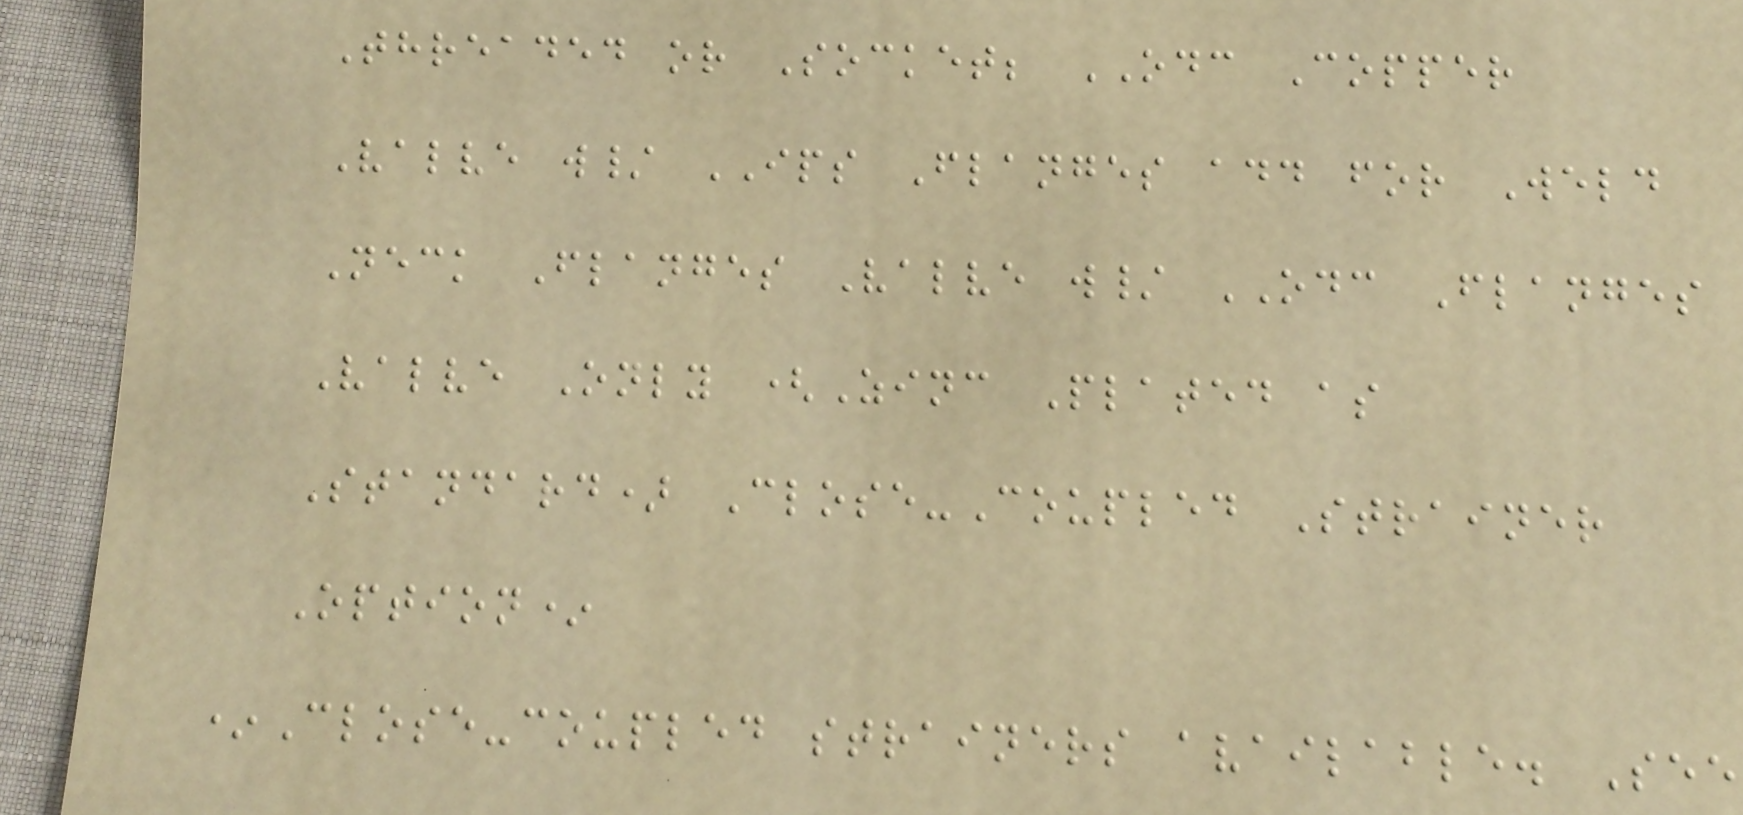Threaded or Socket; ODC Copper
Valve w/ IPS Flanges add for Weld
Neck Flanges Valve w/ ODC Flanges
Valve Only (Zinc Plated as
Standard) Close-Coupled Strainer
Option*
*Close-coupled strainers available. See
